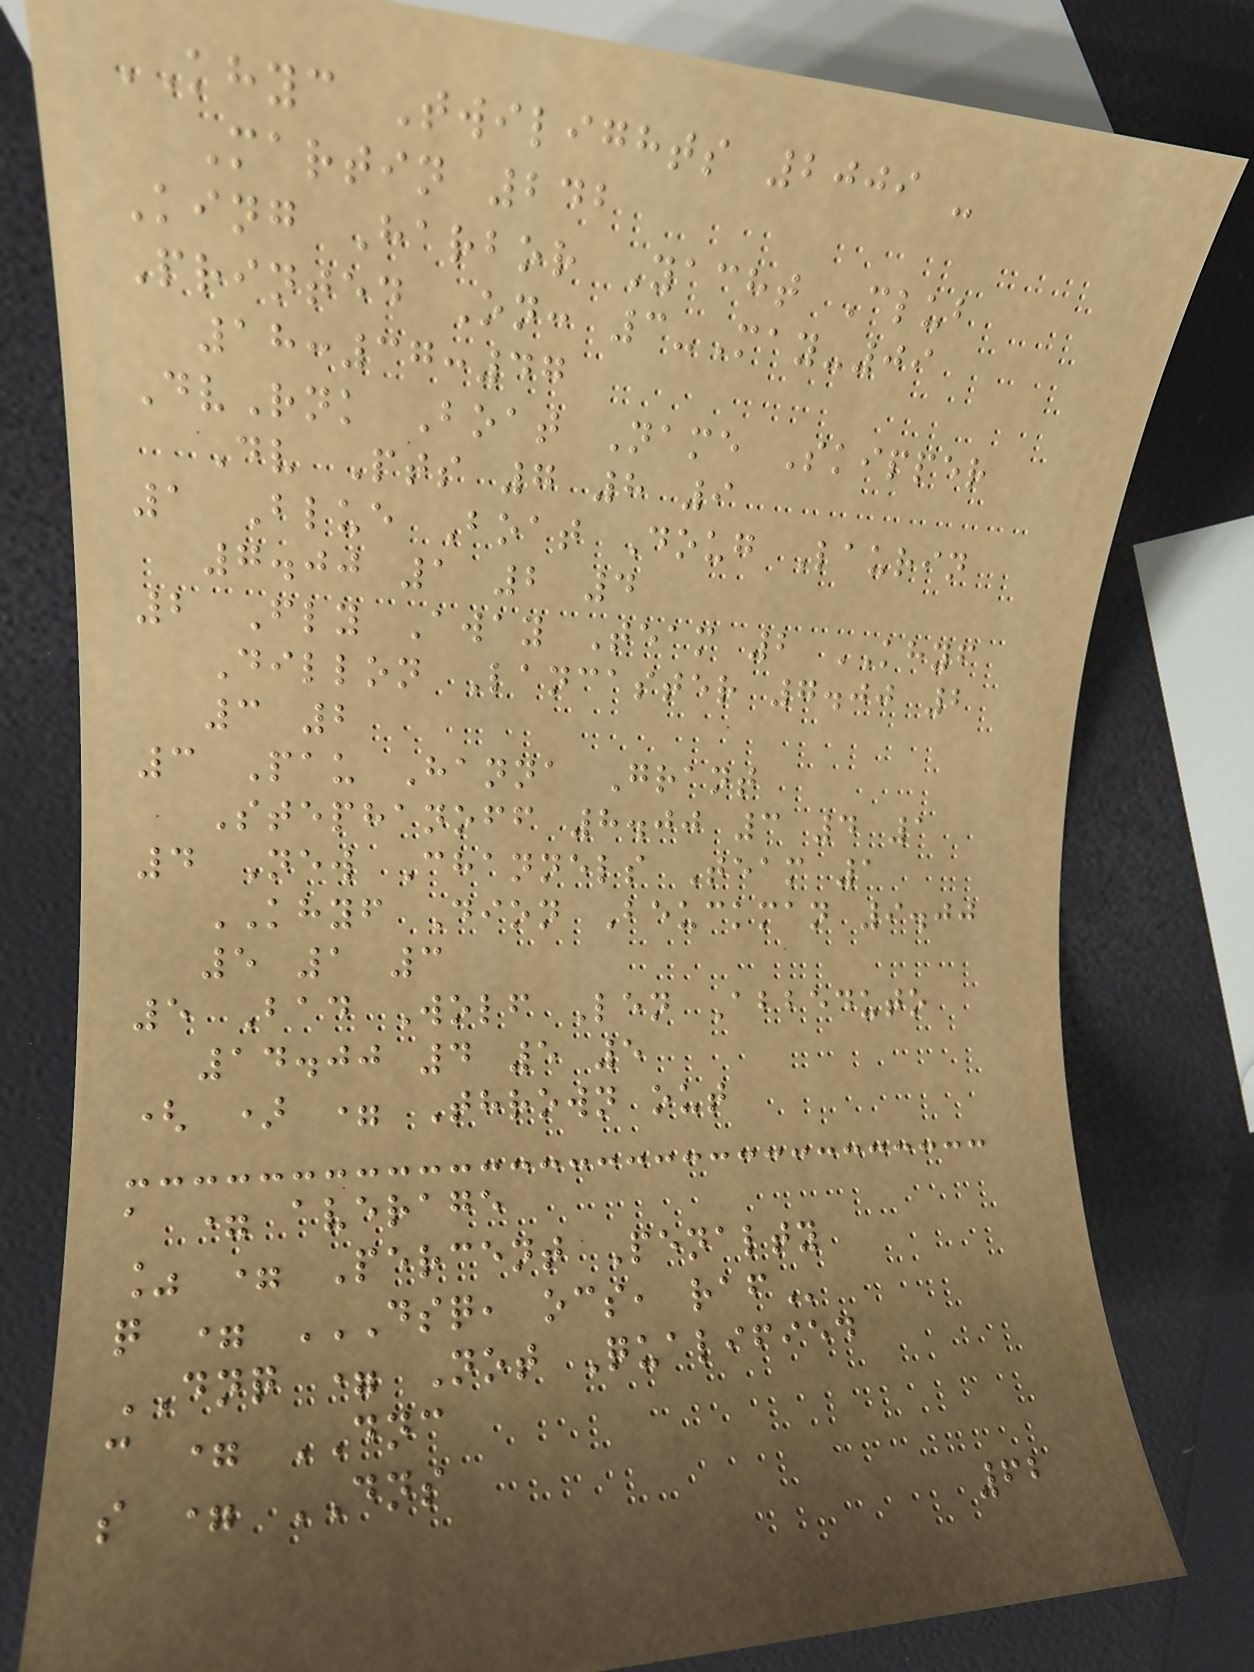KHYC Twilights 2009 -
Martin 242
King Harbor Yacht Club
Printed On: 3-May-09
18:37:47
DvRnk Boat Name Skipper
Dv Pts 7 8 9
1 Blue Boat Doug Laurin
7.00 1 2 4
2 Fly Away Team 2 KHYF
Dillon Lancaster 7.00 2
3 2
3 Pau Hanna Grant
Stephanoff 8.00 3 4 1
4 New Channels Team 1
KHYF Dion Beuckman 9.00
5 1 3
5 Bad Wolf Len Abbeduto
14.00 4 5 5
( ) = Thrown out
a = average
% = Percent Penalty
q = DSQ, OCS, RAF
DNQ = Not Qualified
c = DNC
s = DNS
62
